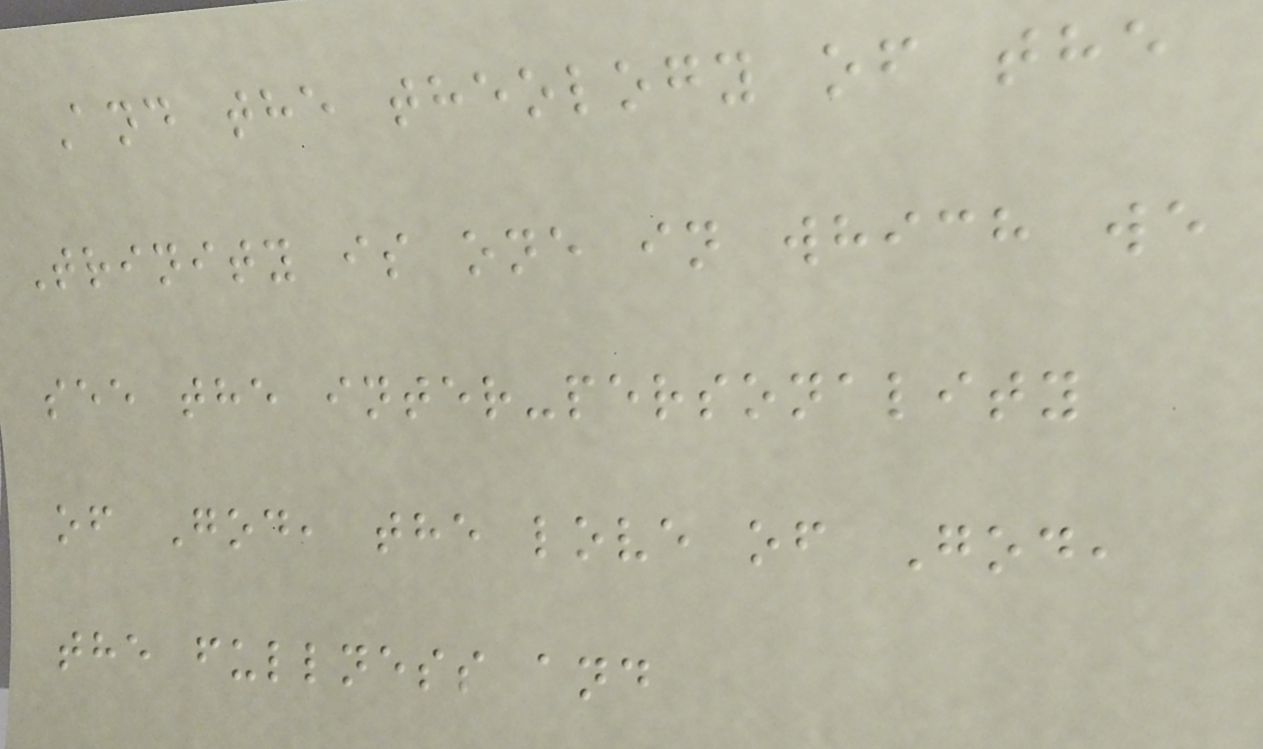And the theology of the
Trinity is one in which we
see the inter-personality
of God, the love of God,
the fullness and
